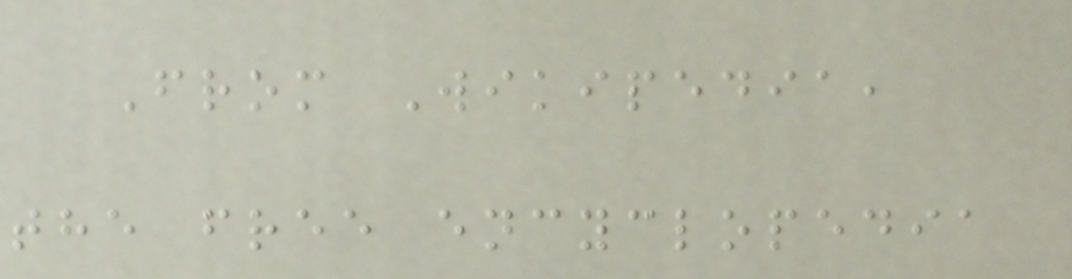From Wikipedia,
the free encyclopedia
